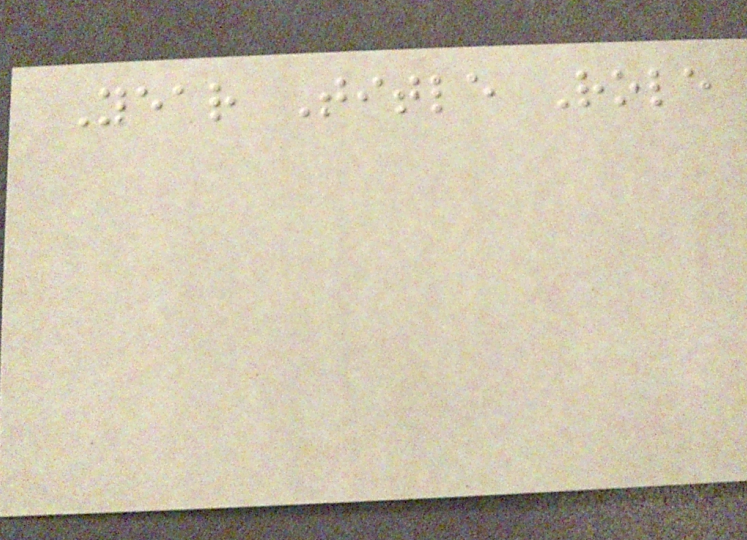Year Title Role
